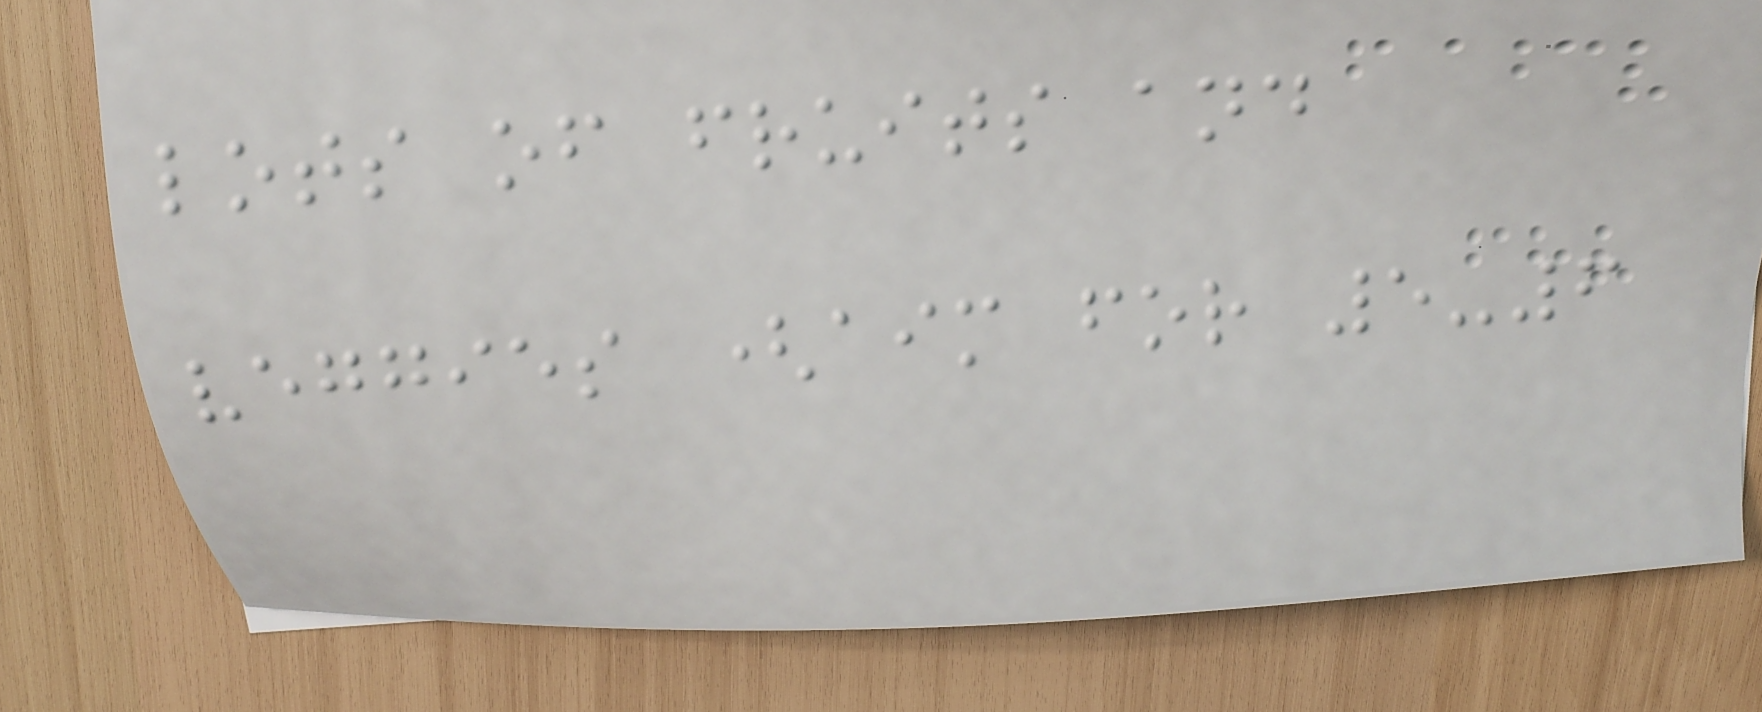lots of fruits and
veggies (aim for 5-6
